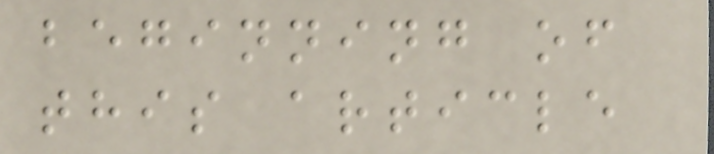beginning of
this article
